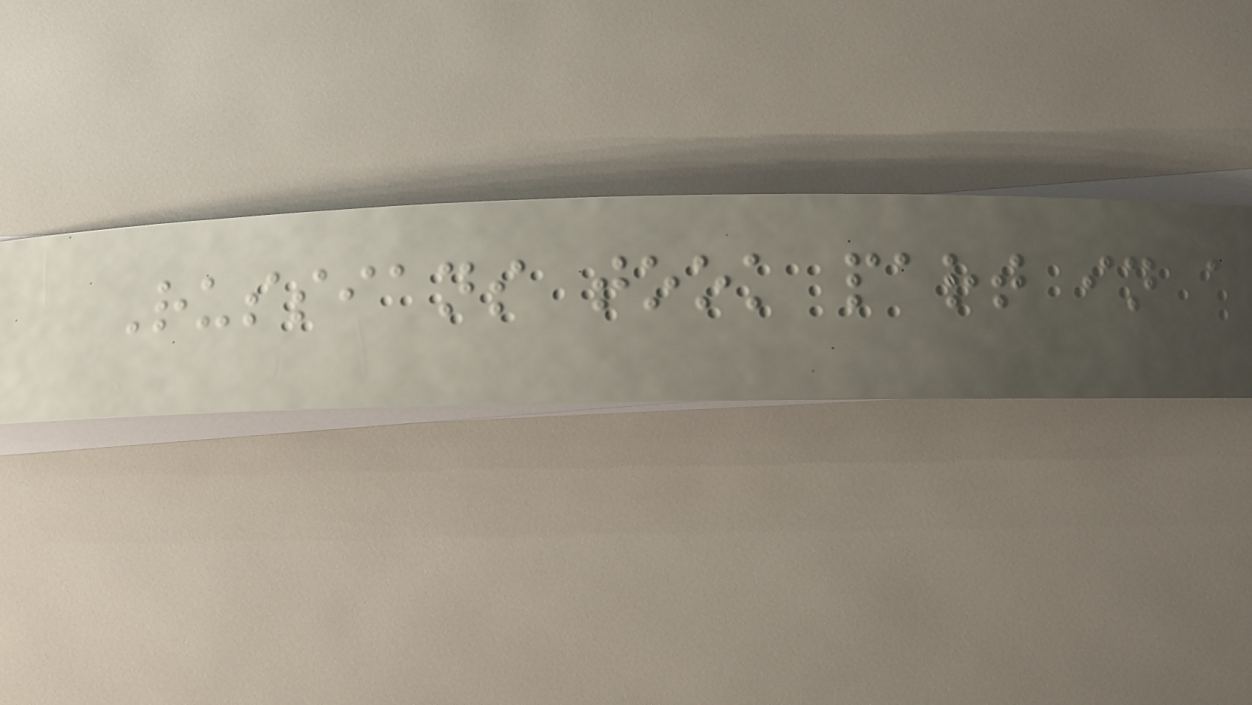Russians took part in a
